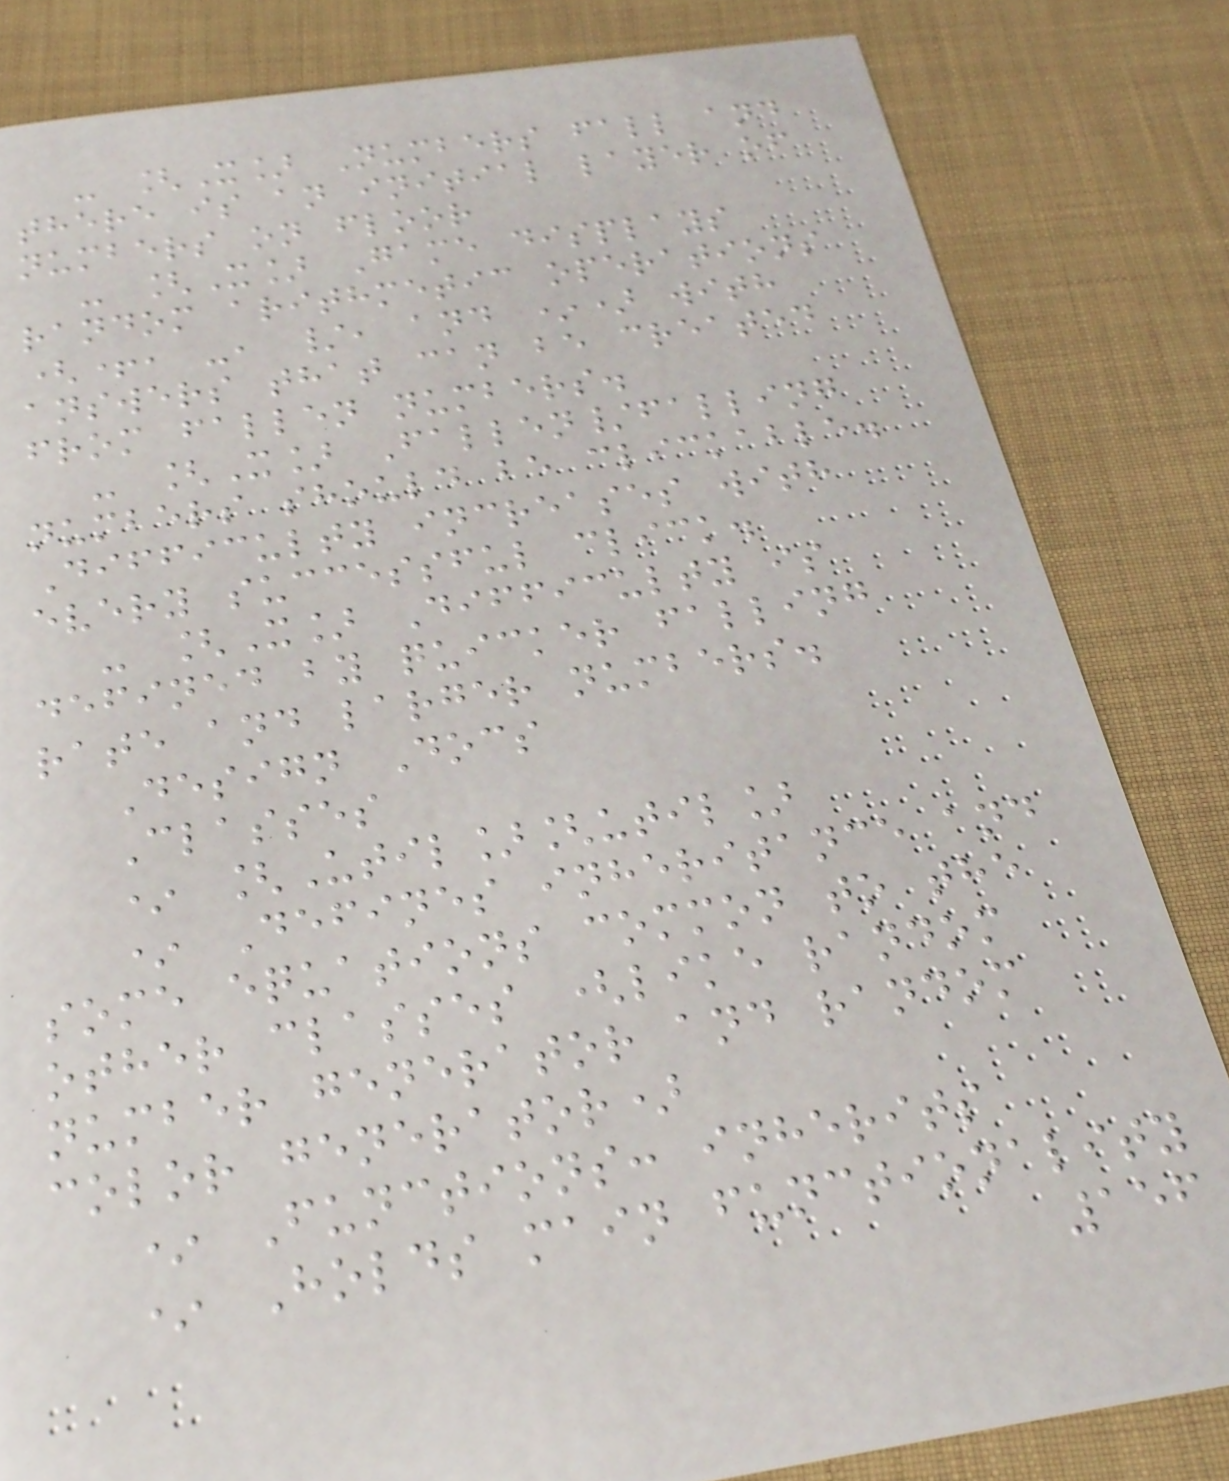- [X] Numbers fall and
there is an initial layer of
numbers on floor
- [X] Game displays
random arithmetic operations
(+, -, /, and *) with
answers that can be created
from fallen numbers.
- [X] Fallen/falling
numbers should be clickable.
Difficulty increases with
every successful click.
- [X] Difficulty is
defined by quicker falling
rate and larger numbers.
Design Docs
Classes
* [Util][util]
* Defines inheritance and
some equations common to the
other classes (like random
number generator and random
color generator)
* Functions: inherits
* Holds main functionality
156
